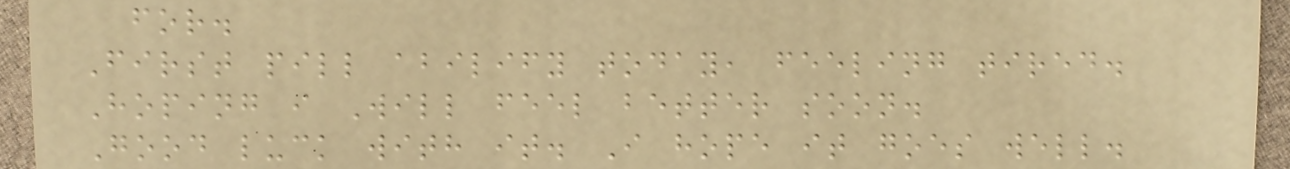for.
First pill abilify today, feeling tired.
Hoping i Will feel better soon.
Good luck with it. I hope it goes well.
